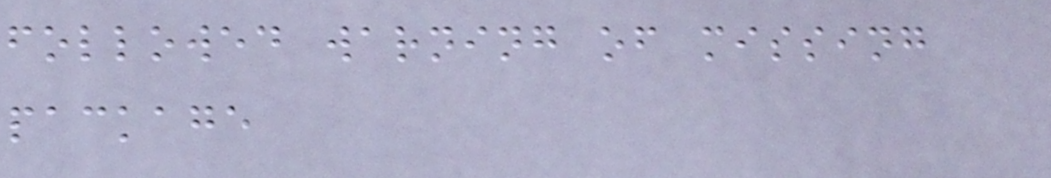followed warning of missing
package
